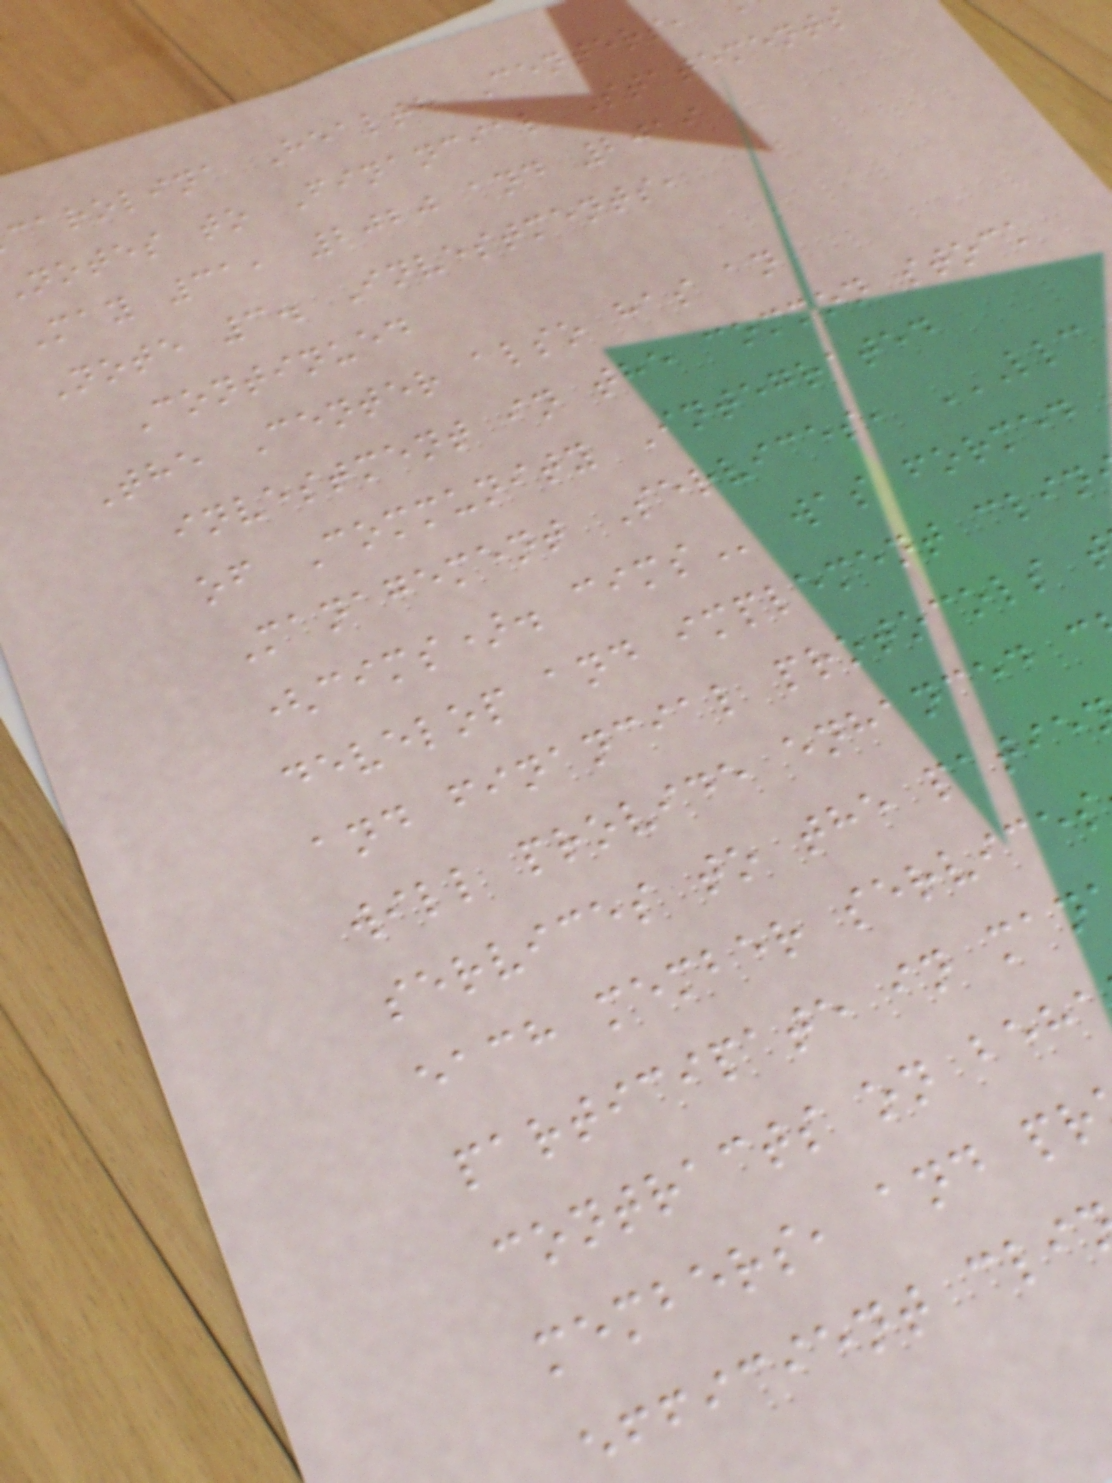carolina Health Centers,
notes to Financial Statements
May 31, 2020 and 2019
Note 3. Investments,
Continued
The Center also has an
investment in the common stock
of Community Integrated
Management Services, LLC
(cims).
develop and implement clin
and financial protocols
will provide enhanced c
services to the patie
each member services
participate in man
contracts on beh
members, and pr
efficient cli
